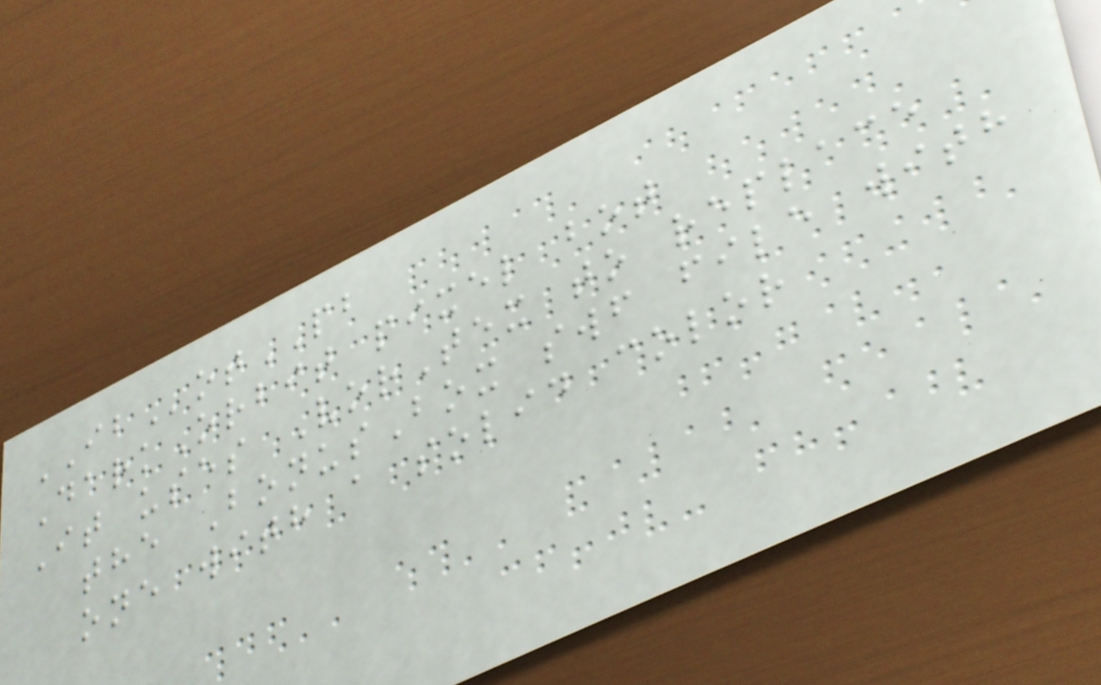IBotPB
DarkOrbit pixel bot
It uses VorTex to replace
the BonusBox swf file with
one with a solid color
